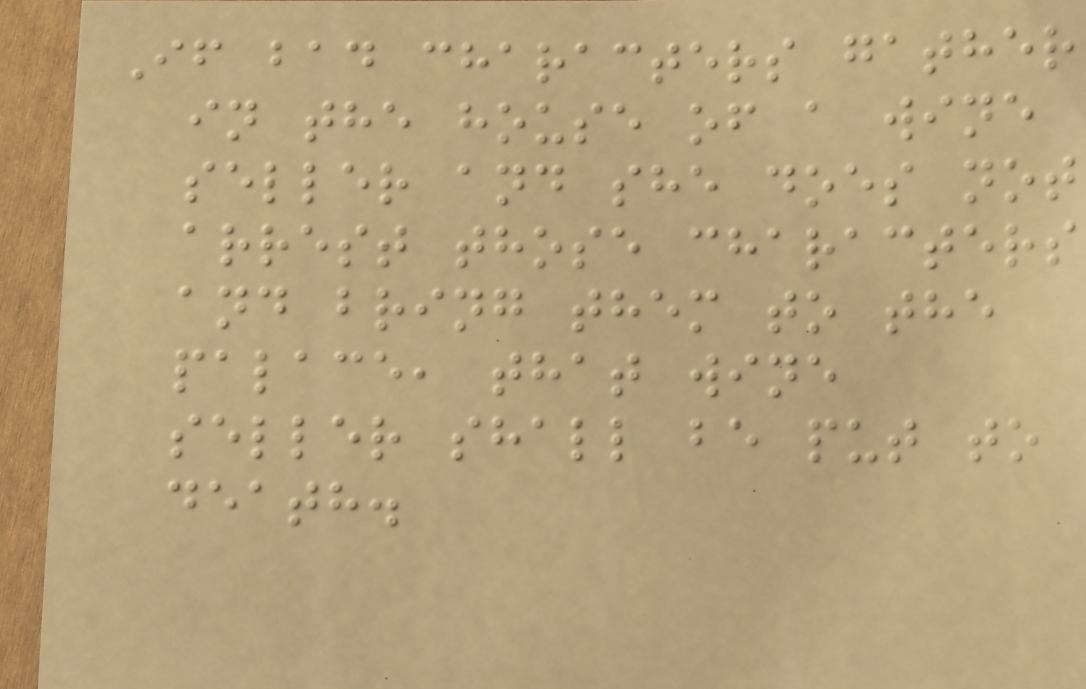If bad characters gather
in the house of a wine
seller and she does not
arrest those characters
and bring them to the
palace, that wine
seller shall be put to
death.
